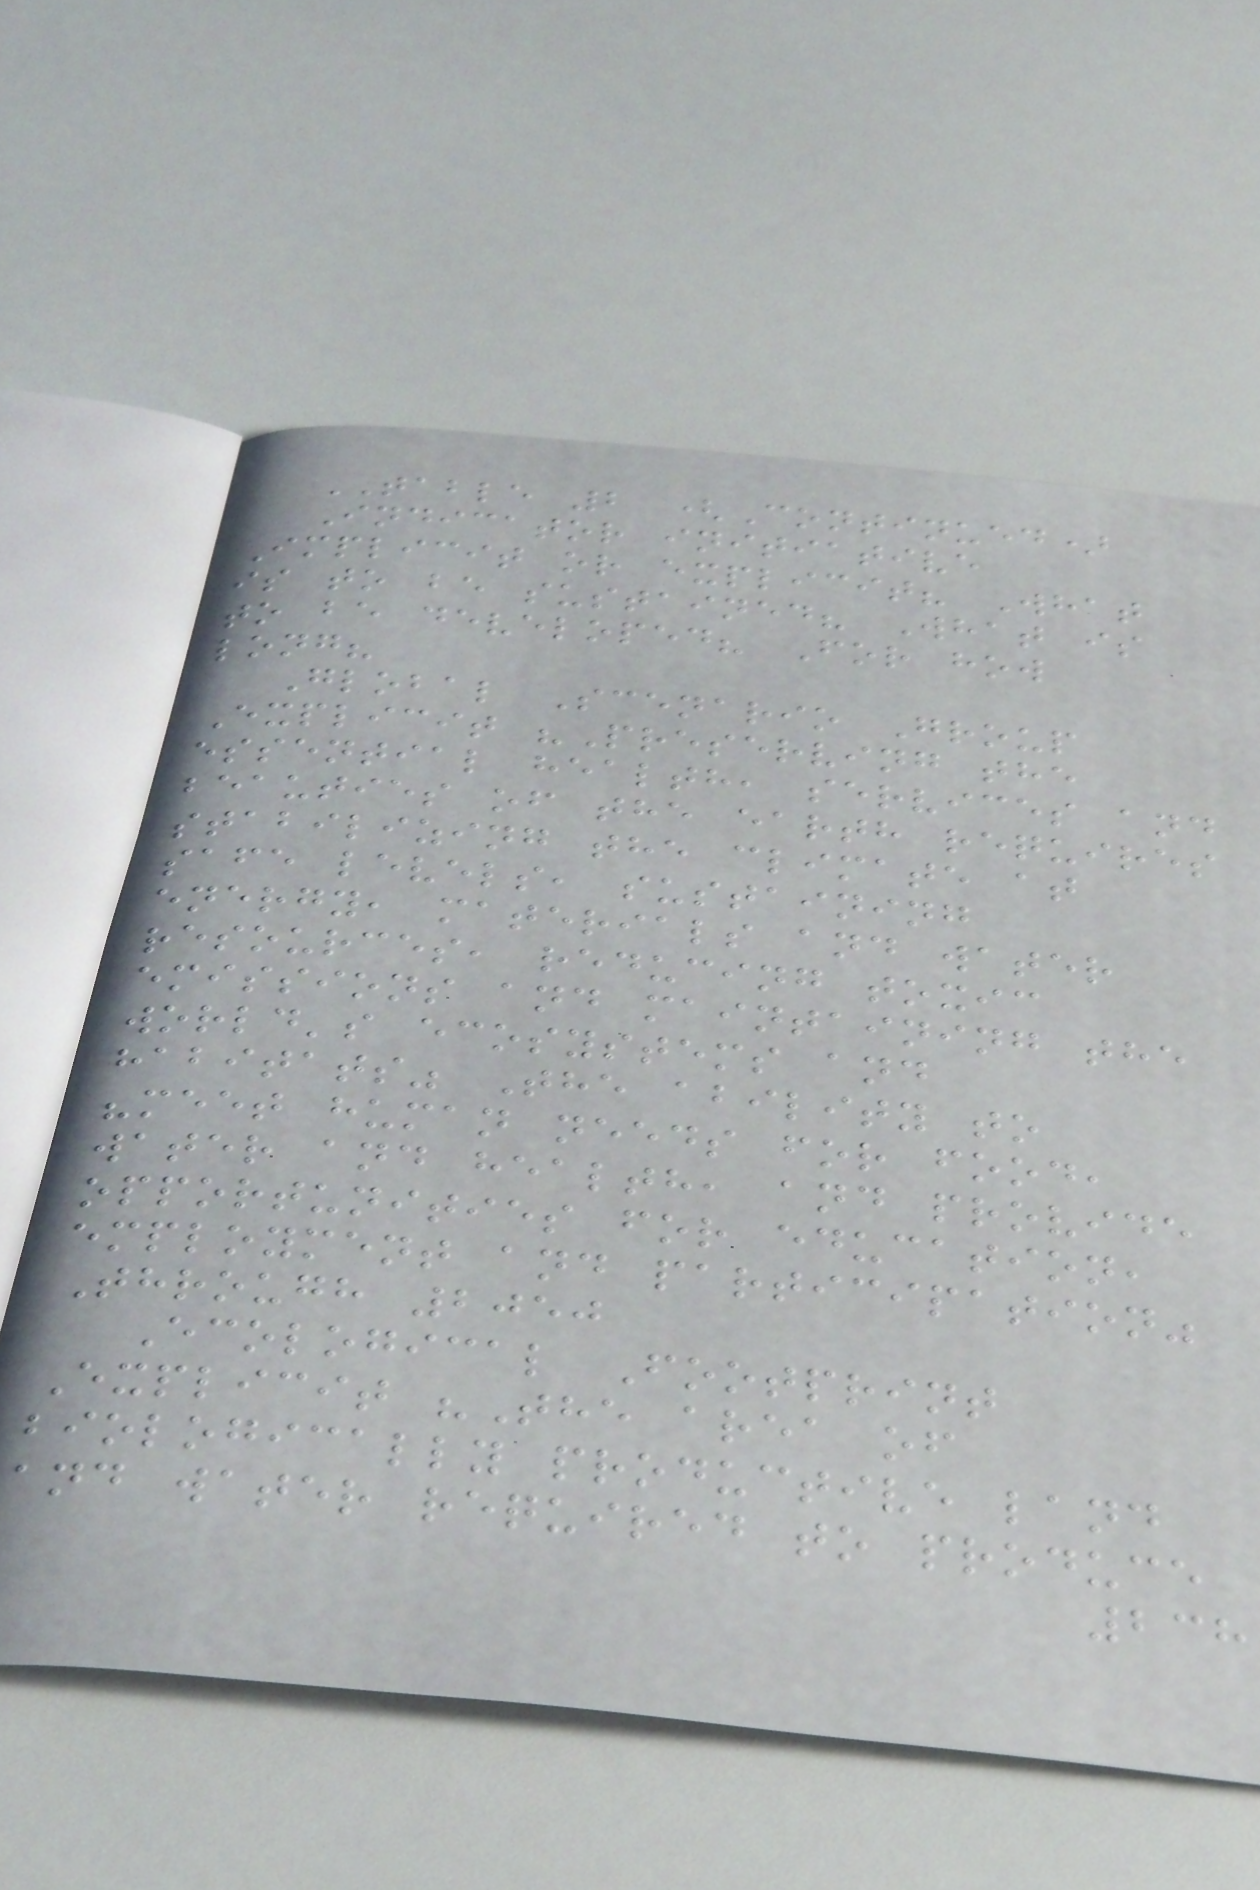TABLE 2 (Continued)
Indicator initiative
Implicit or explicit? What
is to be sustained? What is
to be developed? For how
long?
Global Scenario Group
Explicit "Preserving the
essential health, services and
beauties of the earth requires
stabilizing the climate at
safe levels, sustaining
energy, materials and water
resources, reducing toxic
emissions and maintaining the
world's ecosystems and
habitats" The ability to
"meet human needs for food,
water and health, and provide
opportunities for education,
employment and participation"
Through 2050
Ecological Footprint
Explicit "The area of
biologically productive land
and water required to produce
238
